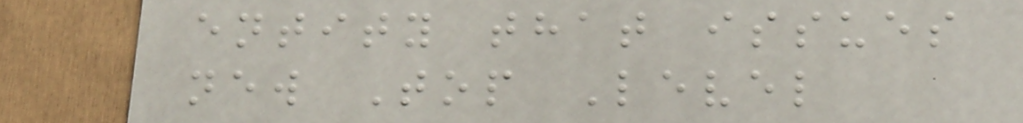entity that issues
new Top Level
